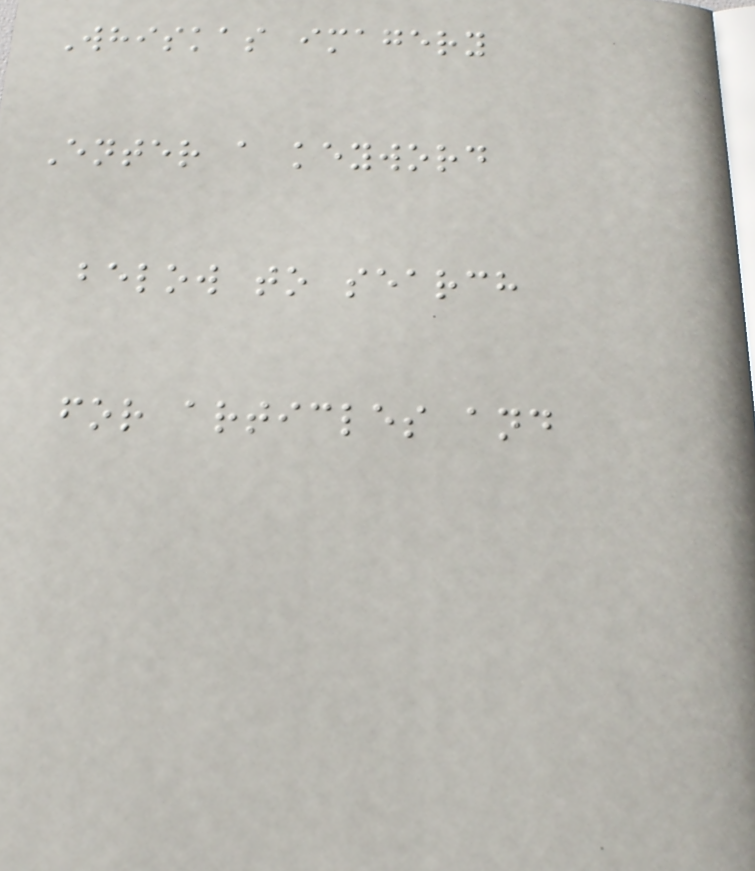Whiskas imagery
Enter a keyword
below to search
for articles and
